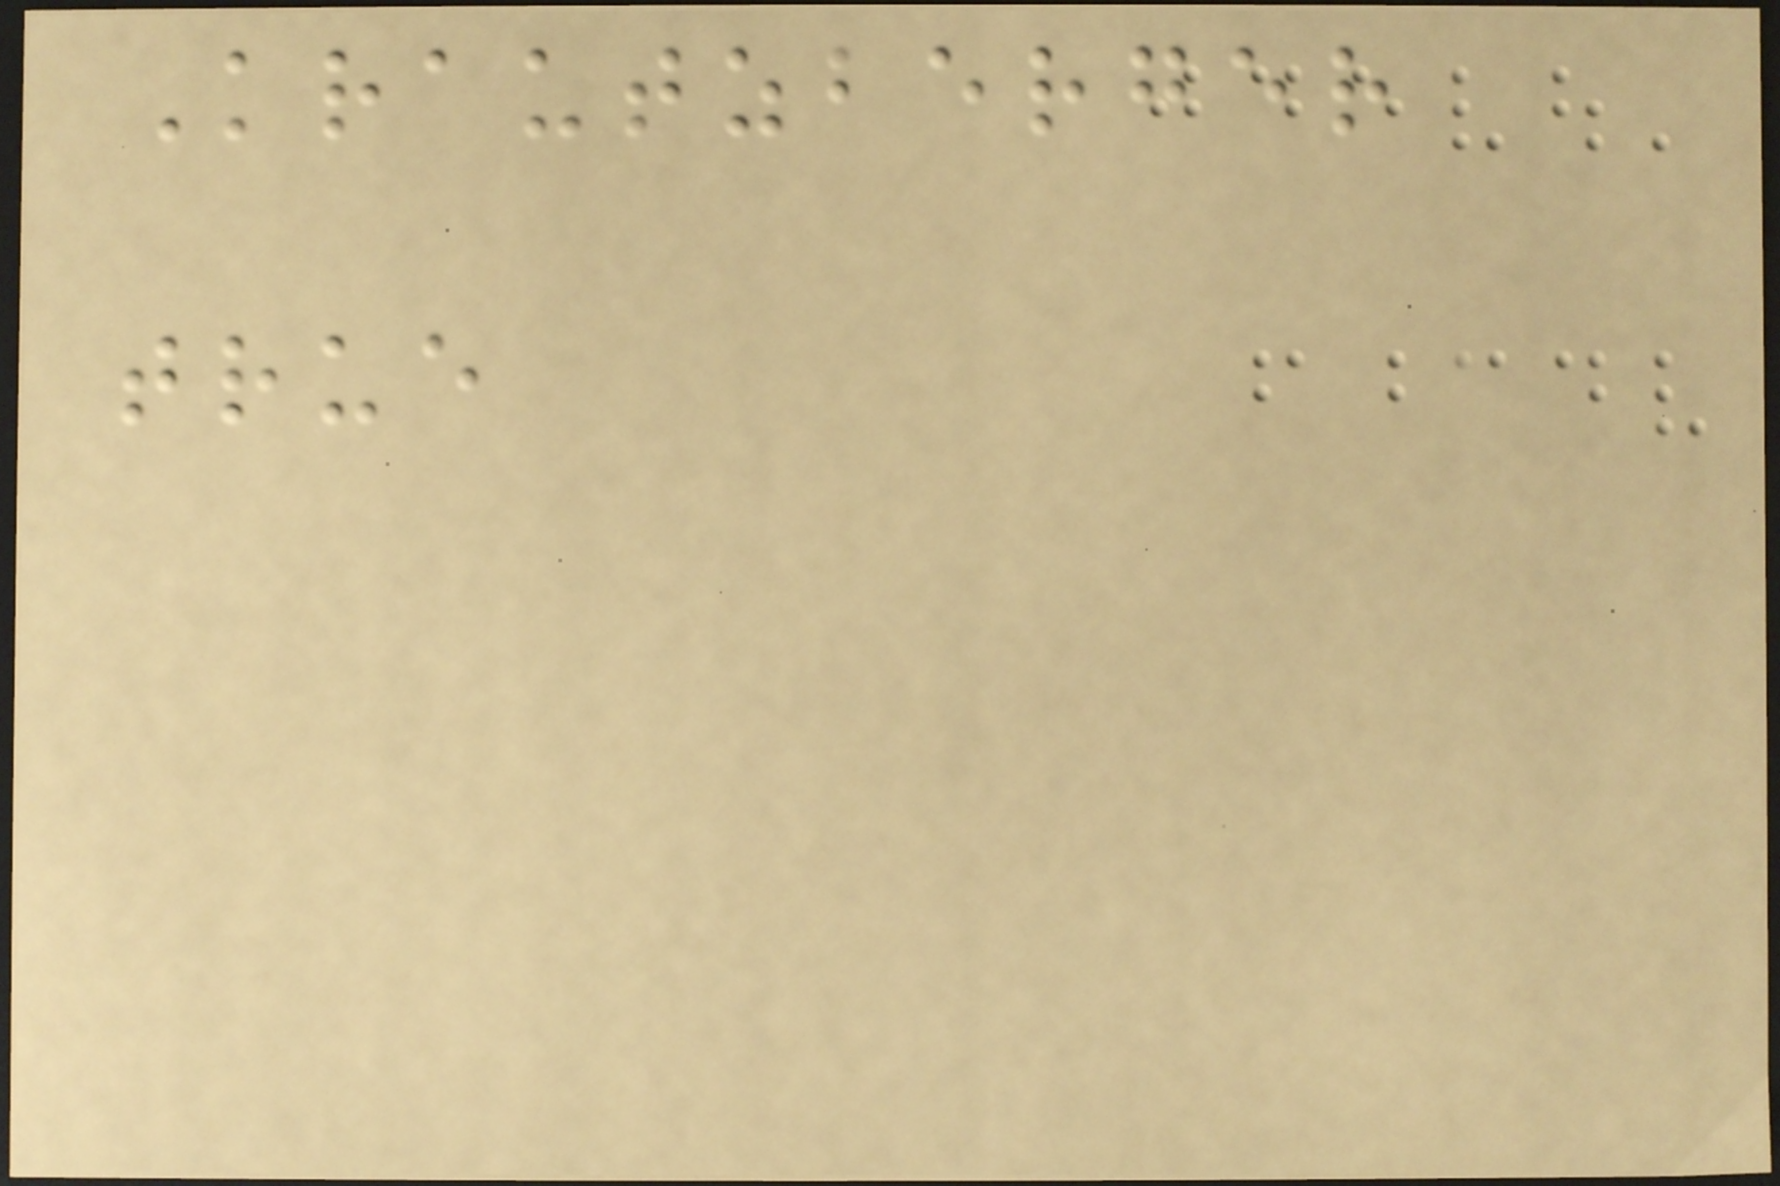Krautzberger
true
